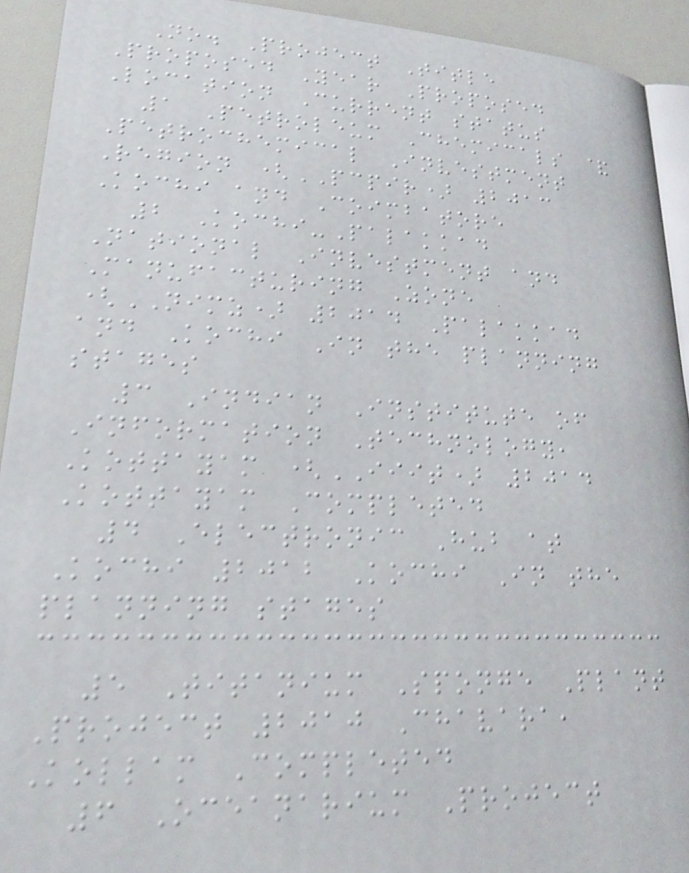No. Project Title
Proposed Year Proposed
Location Current status
1 Petroleum Chemicals &
Petrochemical Investment
Region (PCPIR) 2013
Kochi and Coimbatore
2 Kochi-Palakkad
National Investment and
Manufacturing Zone
(NIMZ) 2014 Palakkad
and Kochi In the planning
stages
3 Indian Institute of
Information Technology,
Kottayam (IIIT) 2014
Kottayam Completed
4 Electronic Hub at
Kochi 2012 Kochi In the
planning stages
5 Titanium Sponge Plant
Project 2010 Chavara,
Kollam Completed
6 Oceanarium Project
